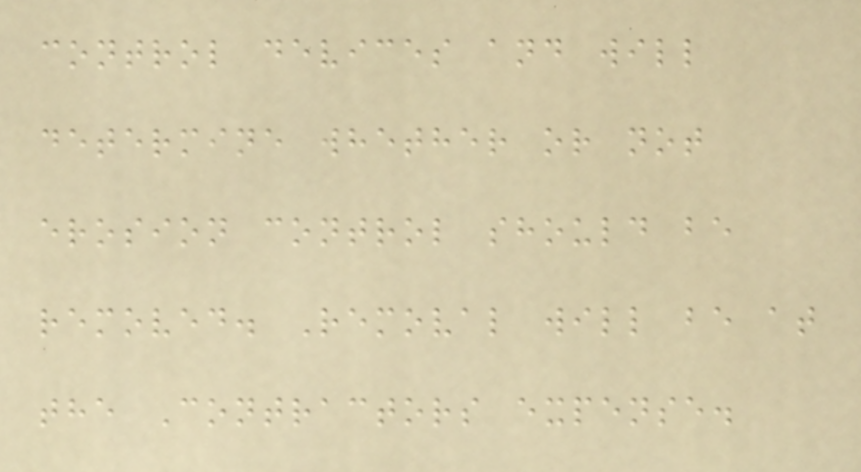control devices and will
determine whether or not
erosion control should be
removed. Removal will be at
the Contractors expense.
